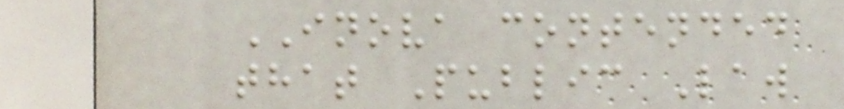INOVA contended
that Public Law
